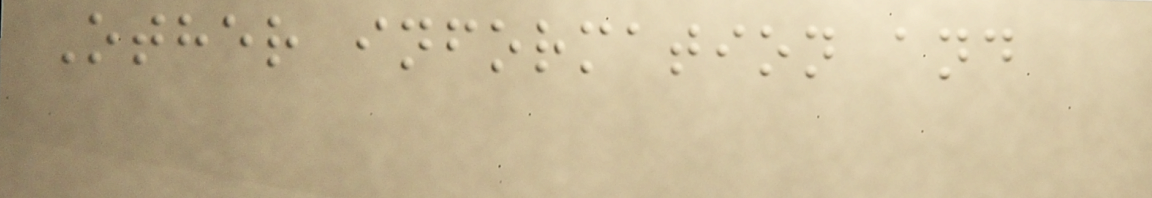Other information and
